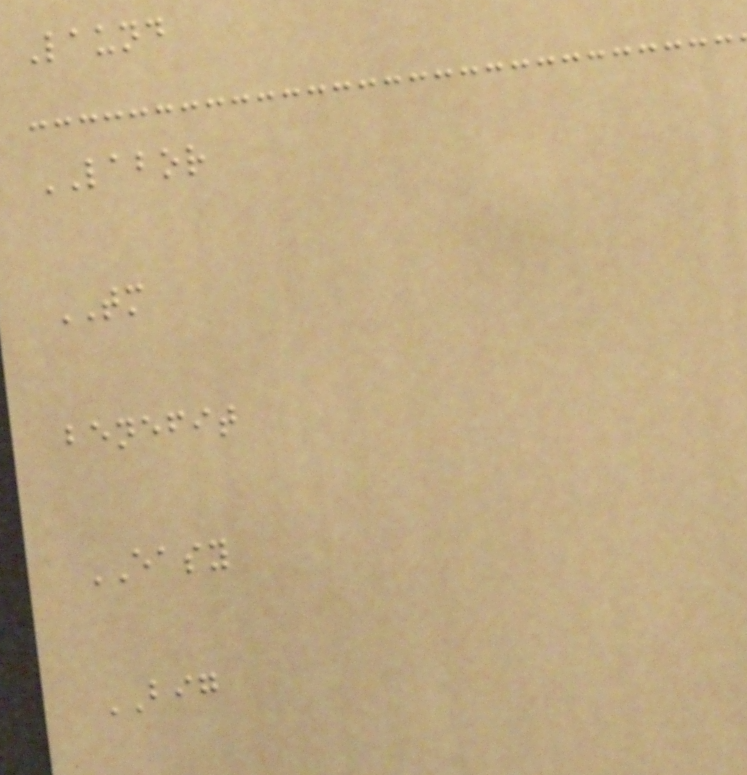Laund
LABOR
TM
benefit
EASY
BIG
